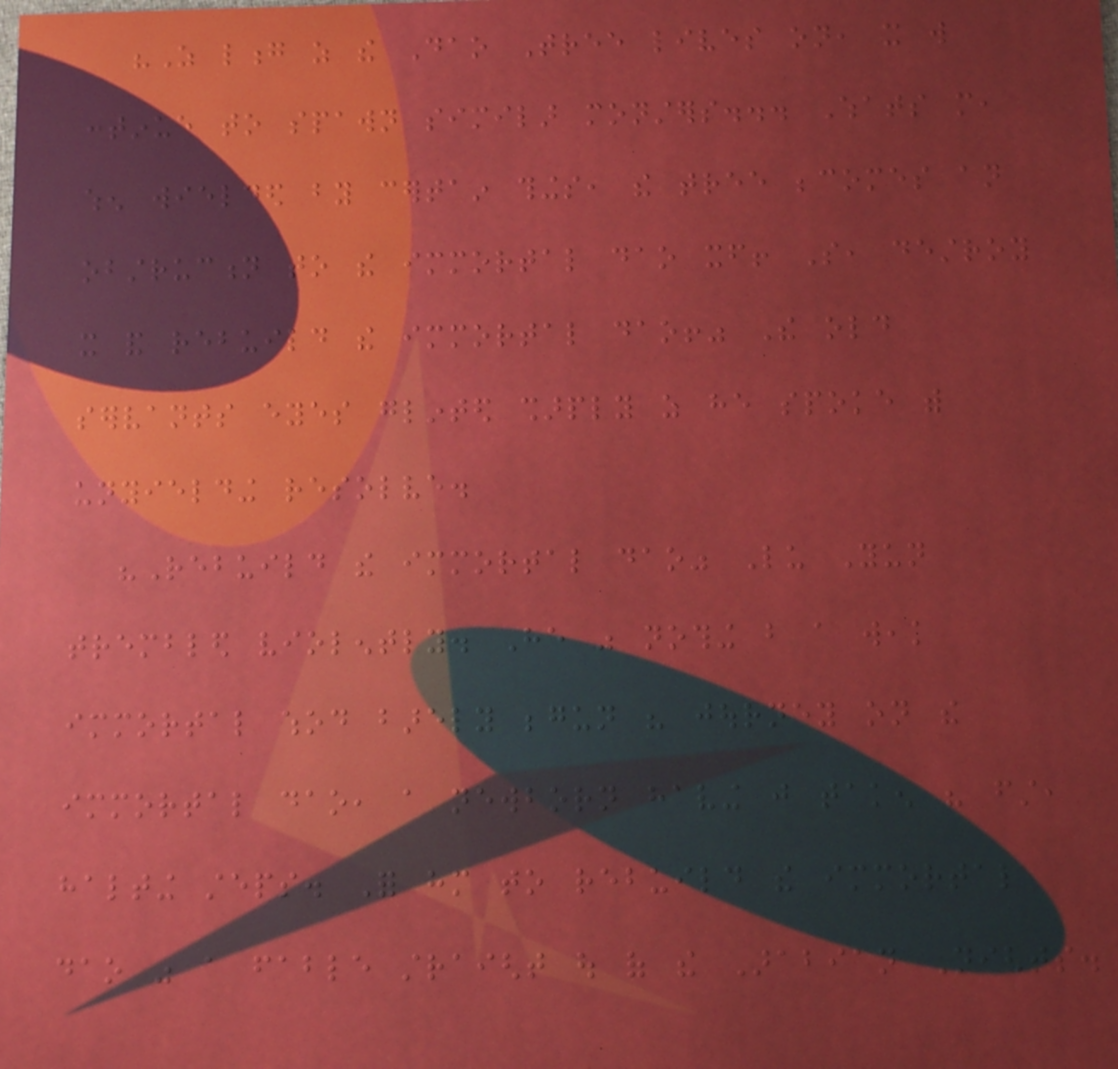"As long as the Dao Tree lives on, it will
continue to spawn similar monsters... Whats more,
when wielded by certain things, the tree becomes an
obstruction to the immortal dao itself! So, destroy
it and rebuild the immortal dao!" The old
servants eyes glinted sharply as he spoke with
unyielding resolve.
"Rebuild the immortal dao" Lu Yun
trembled violently. He was nothing but a weak
immortal whod barely begun his journey on the
immortal dao, a newborn having just taken his first,
halting steps. For him to rebuild the immortal
dao was a fable straight out of the Arabian Nights.
